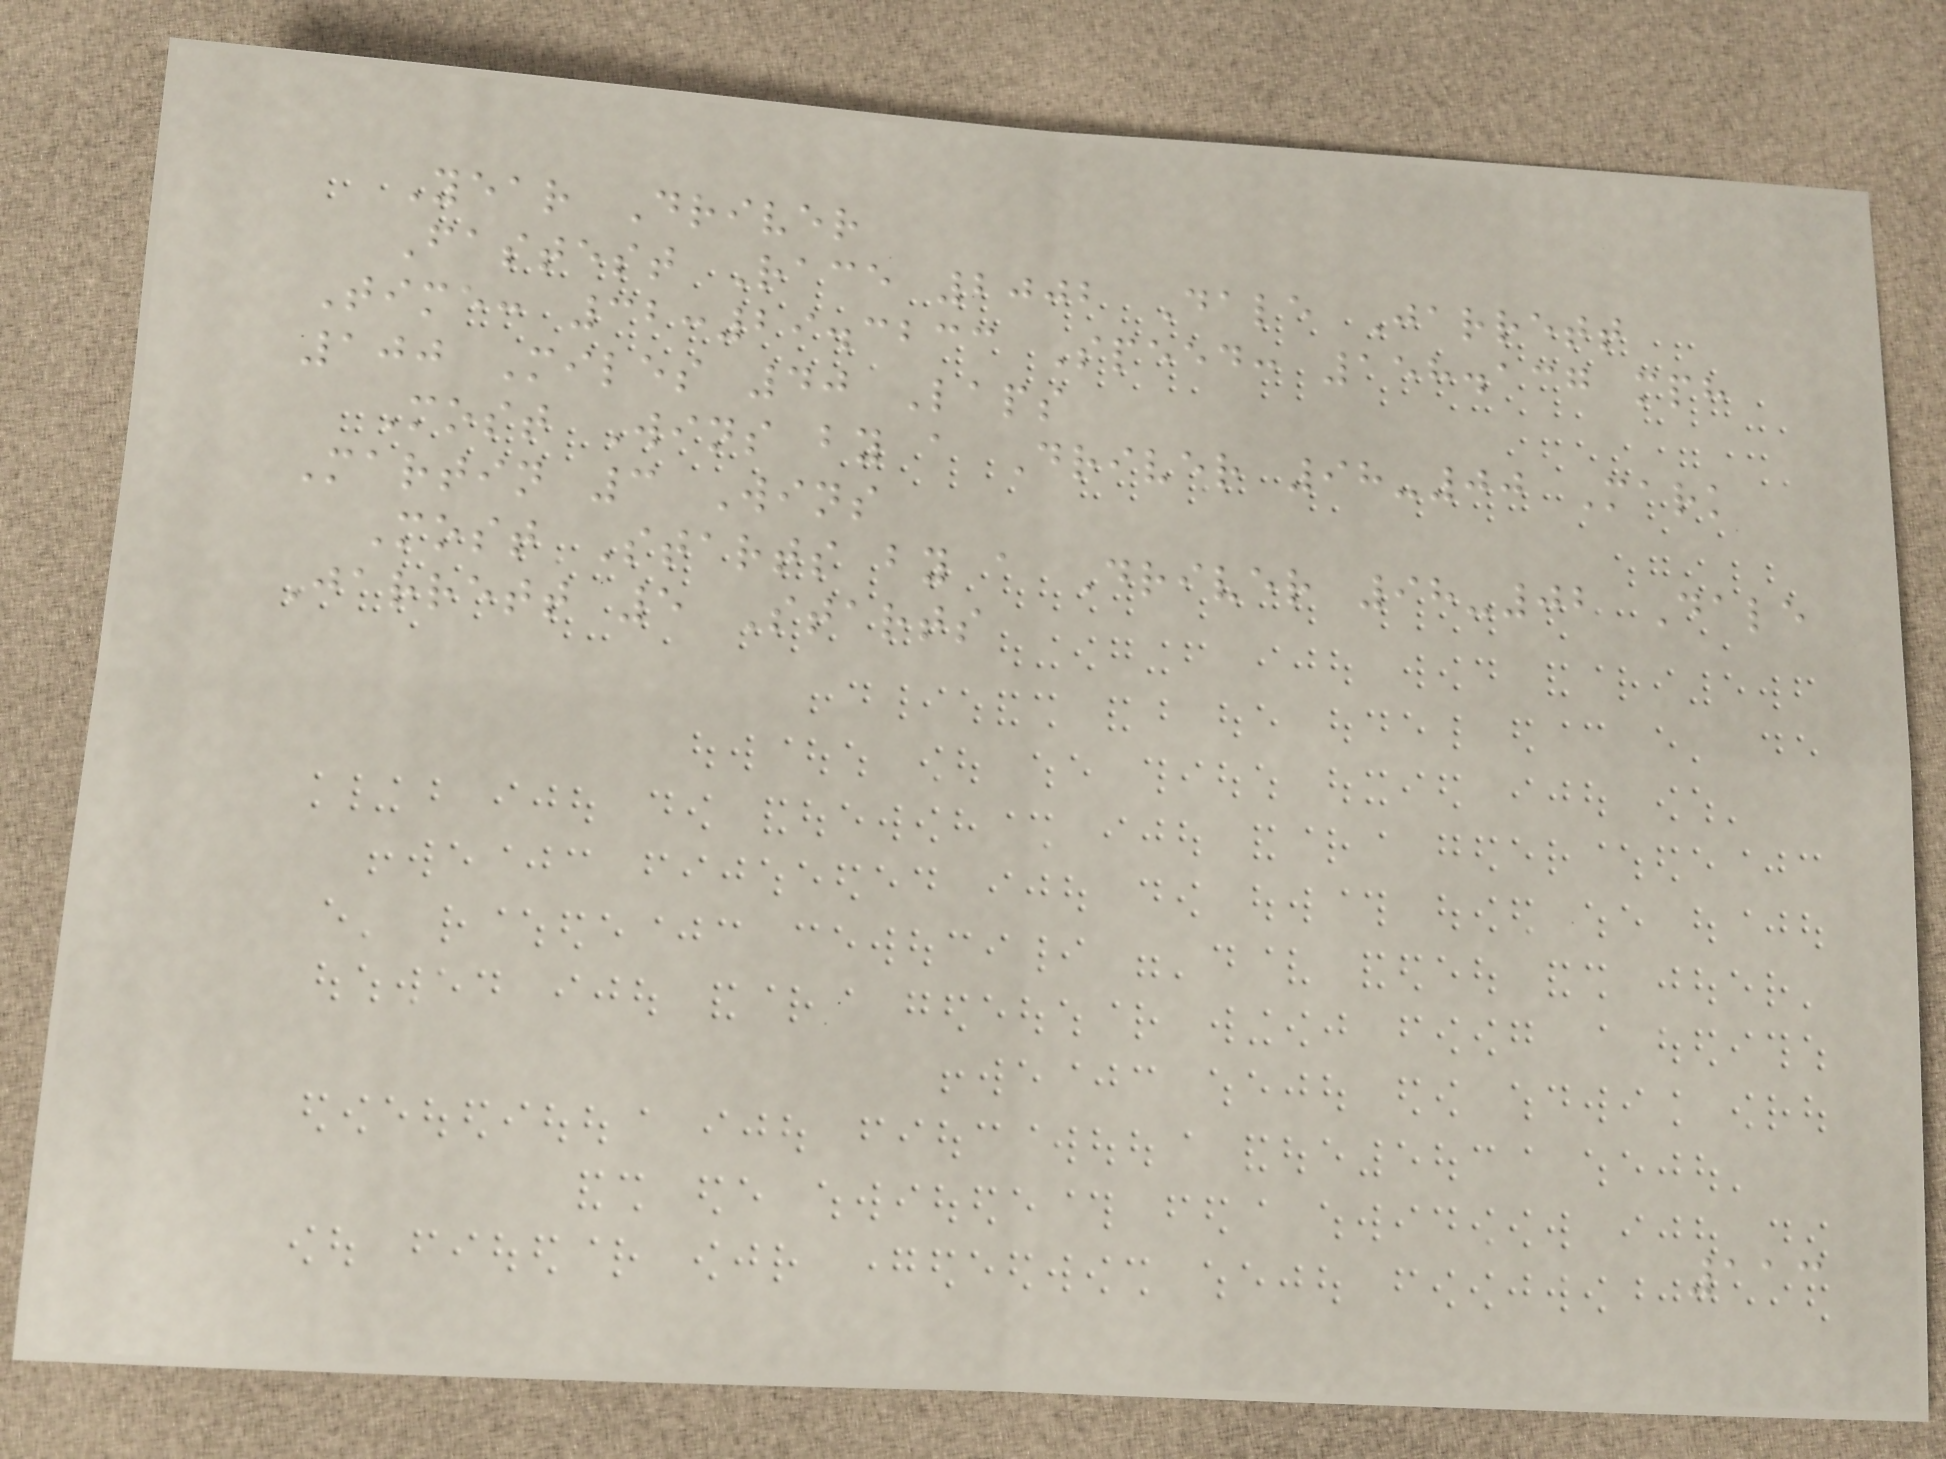Year Driver
Fastest Race 2002 Dale Jarrett
Time: 32:29.3233 Speed: 158.137 mph
100 Miles 40 Laps
Most Wins by a Driver 98-00 Mark
Martin 3 Wins
Most Starts by a Driver 98-02 Dale
Jarrett 5 Starts
113
